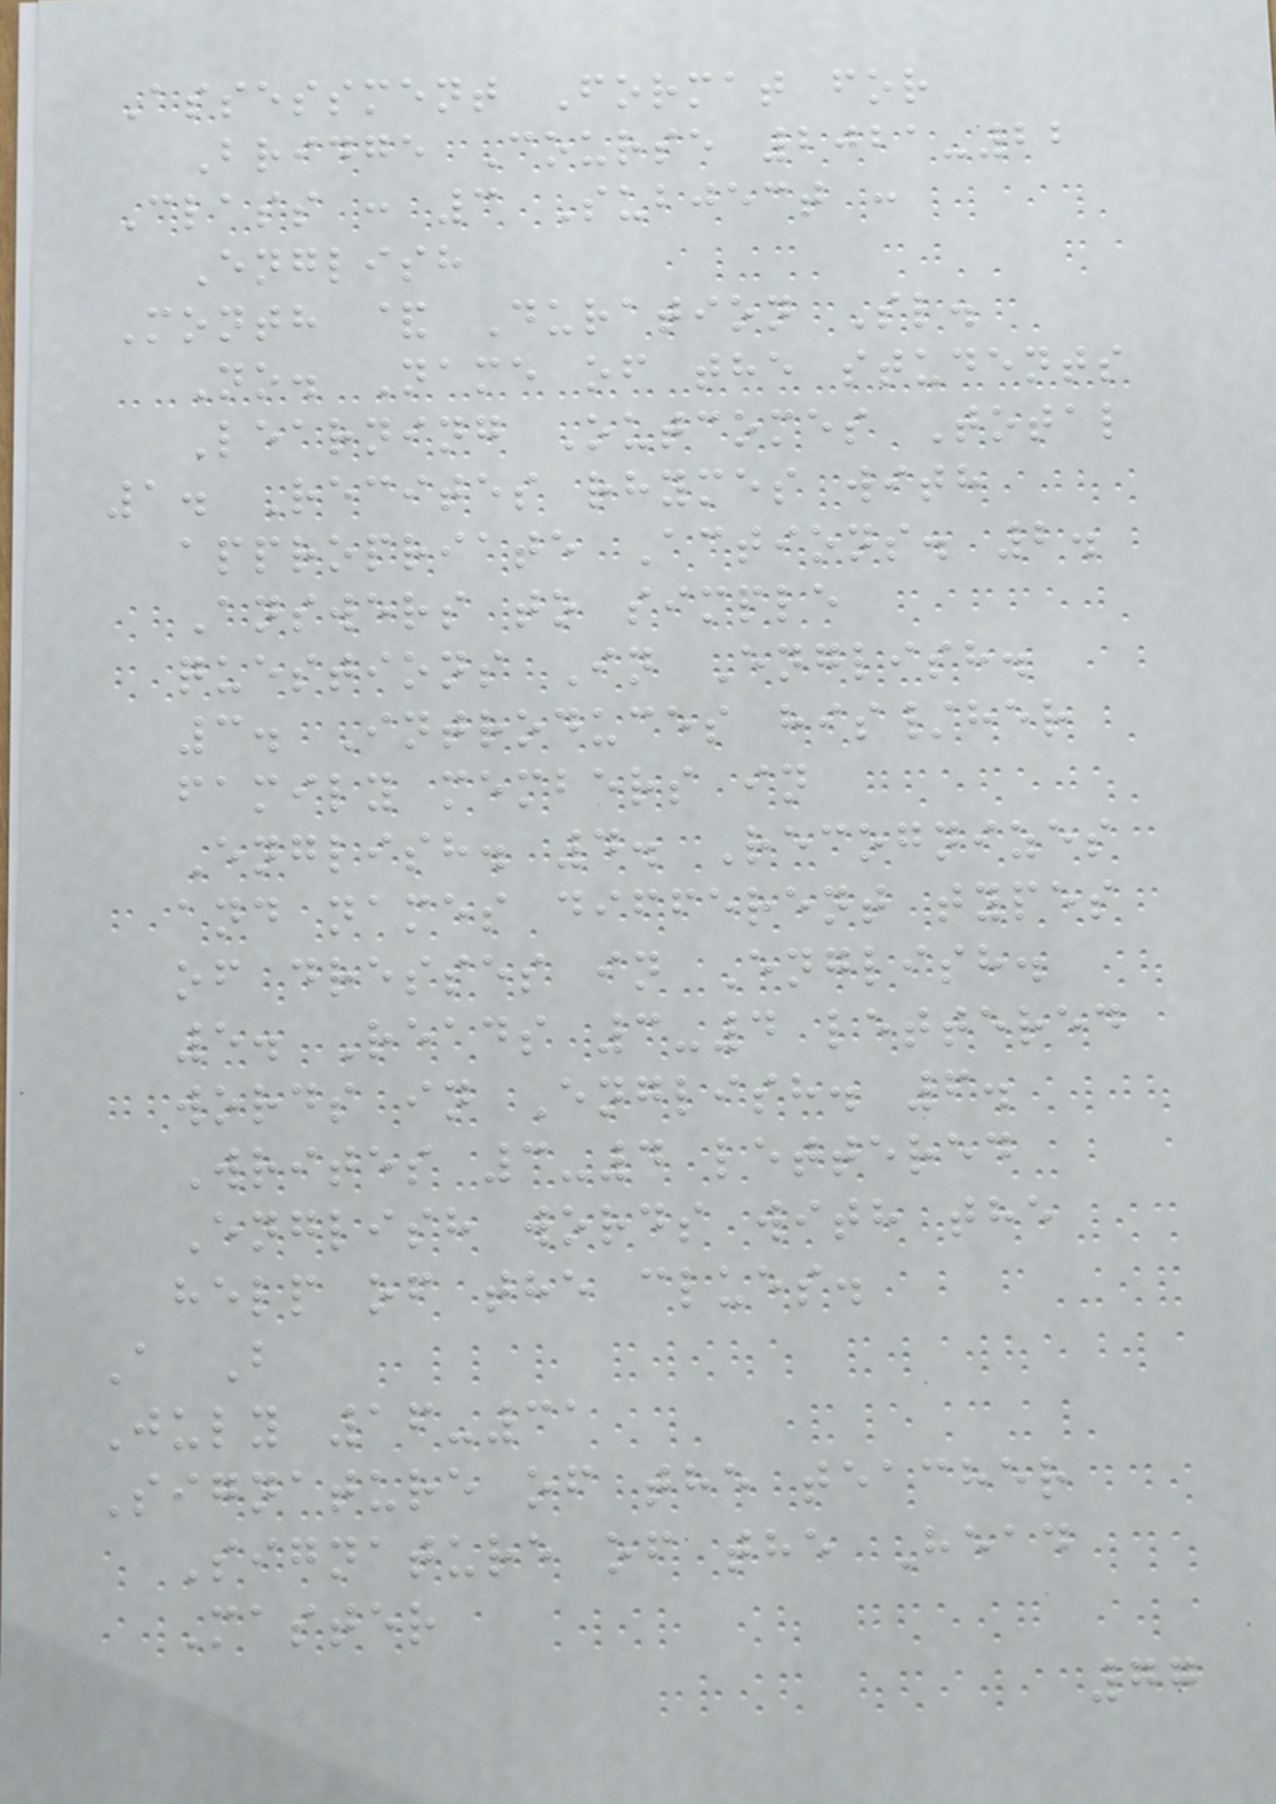Assessment Format for
Bridge Course 2021-22
Class : 3 Subject :
English
Month & Duration Sl.
No. Name of the students
Learning Outcomes Total
1. Recites rhymes with
appropriate Actions. 2.
Answers to simple
questions In English.
3. Introduces his/her
family members in
English. 4. Recognizes
and names different types
of dresses in English.
5. Reads 3-4 lettered
words in English. 6.
Writes 3-4 lettered
English words with the
help of the clues.
A B
July 16-31
Signature of the teacher
Signature of the Head
Master
77
